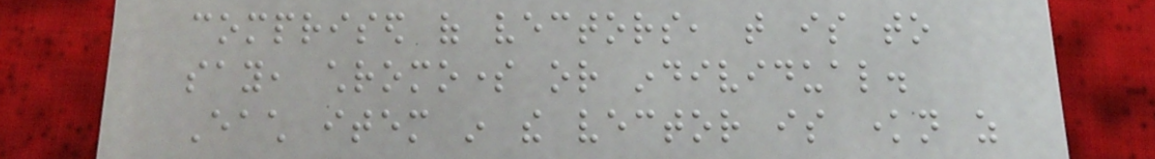comprised of vectors, that is to
say, chromosome or individual.
Each item in the vector is known as
